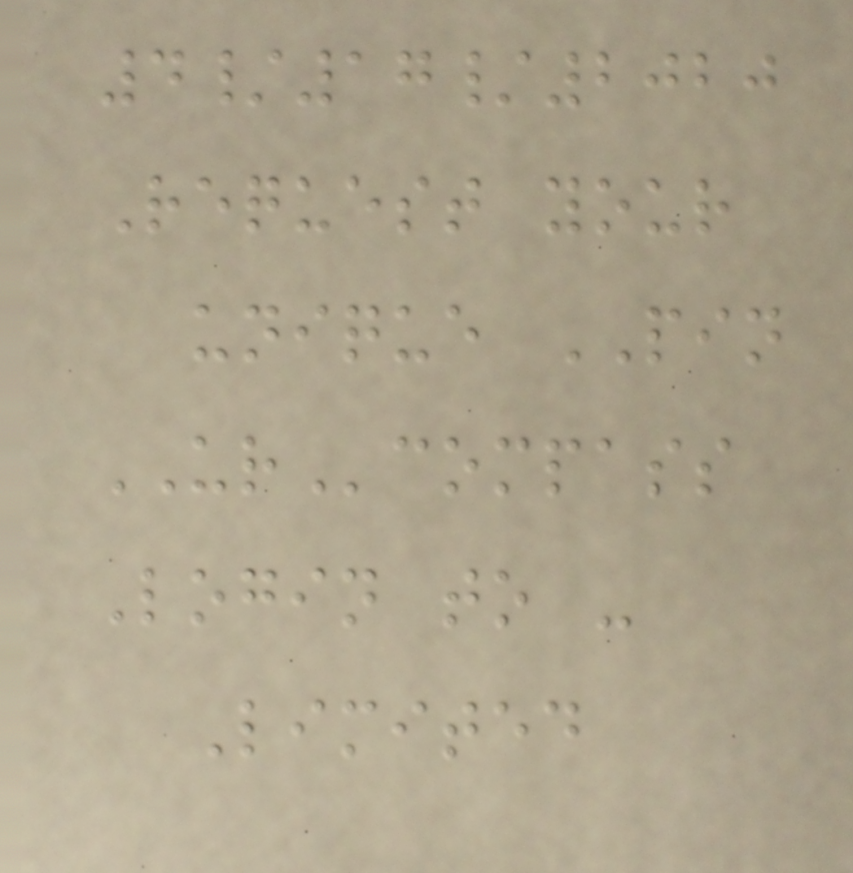4/17/2020
Request your
unique PIN
URcompass
Login to -
Limited
